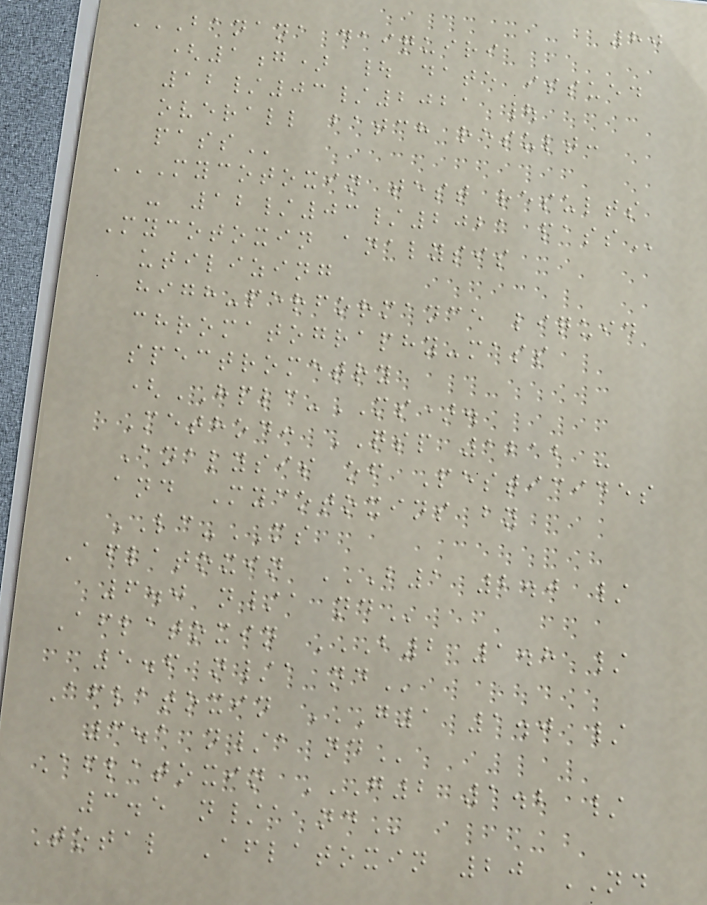80
BANANA DAIQUIRI
(1G) | DATE ISSUED
12/03/2021 |
OVERALL BATCH RESULT:
PASS
MYCOTOXIN TEST RESULTS
- 12/03/2021 PASS
Mycotoxin analysis
utilizing
high-performance liquid
chromatography-mass
spectrometry
(HPLC-MS).
Method: QSP 1212 -
Analysis of Pesticides
and Mycotoxins by
LC-MS
Aflatoxin B1 2.0 /
6.0 N/A ND
Aflatoxin B2 1.8 /
5.6 N/A ND
Aflatoxin G1 1.0 /
3.1 N/A ND
Aflatoxin G2 1.2 /
3.5 N/A ND
Total Aflatoxin 20 ND
